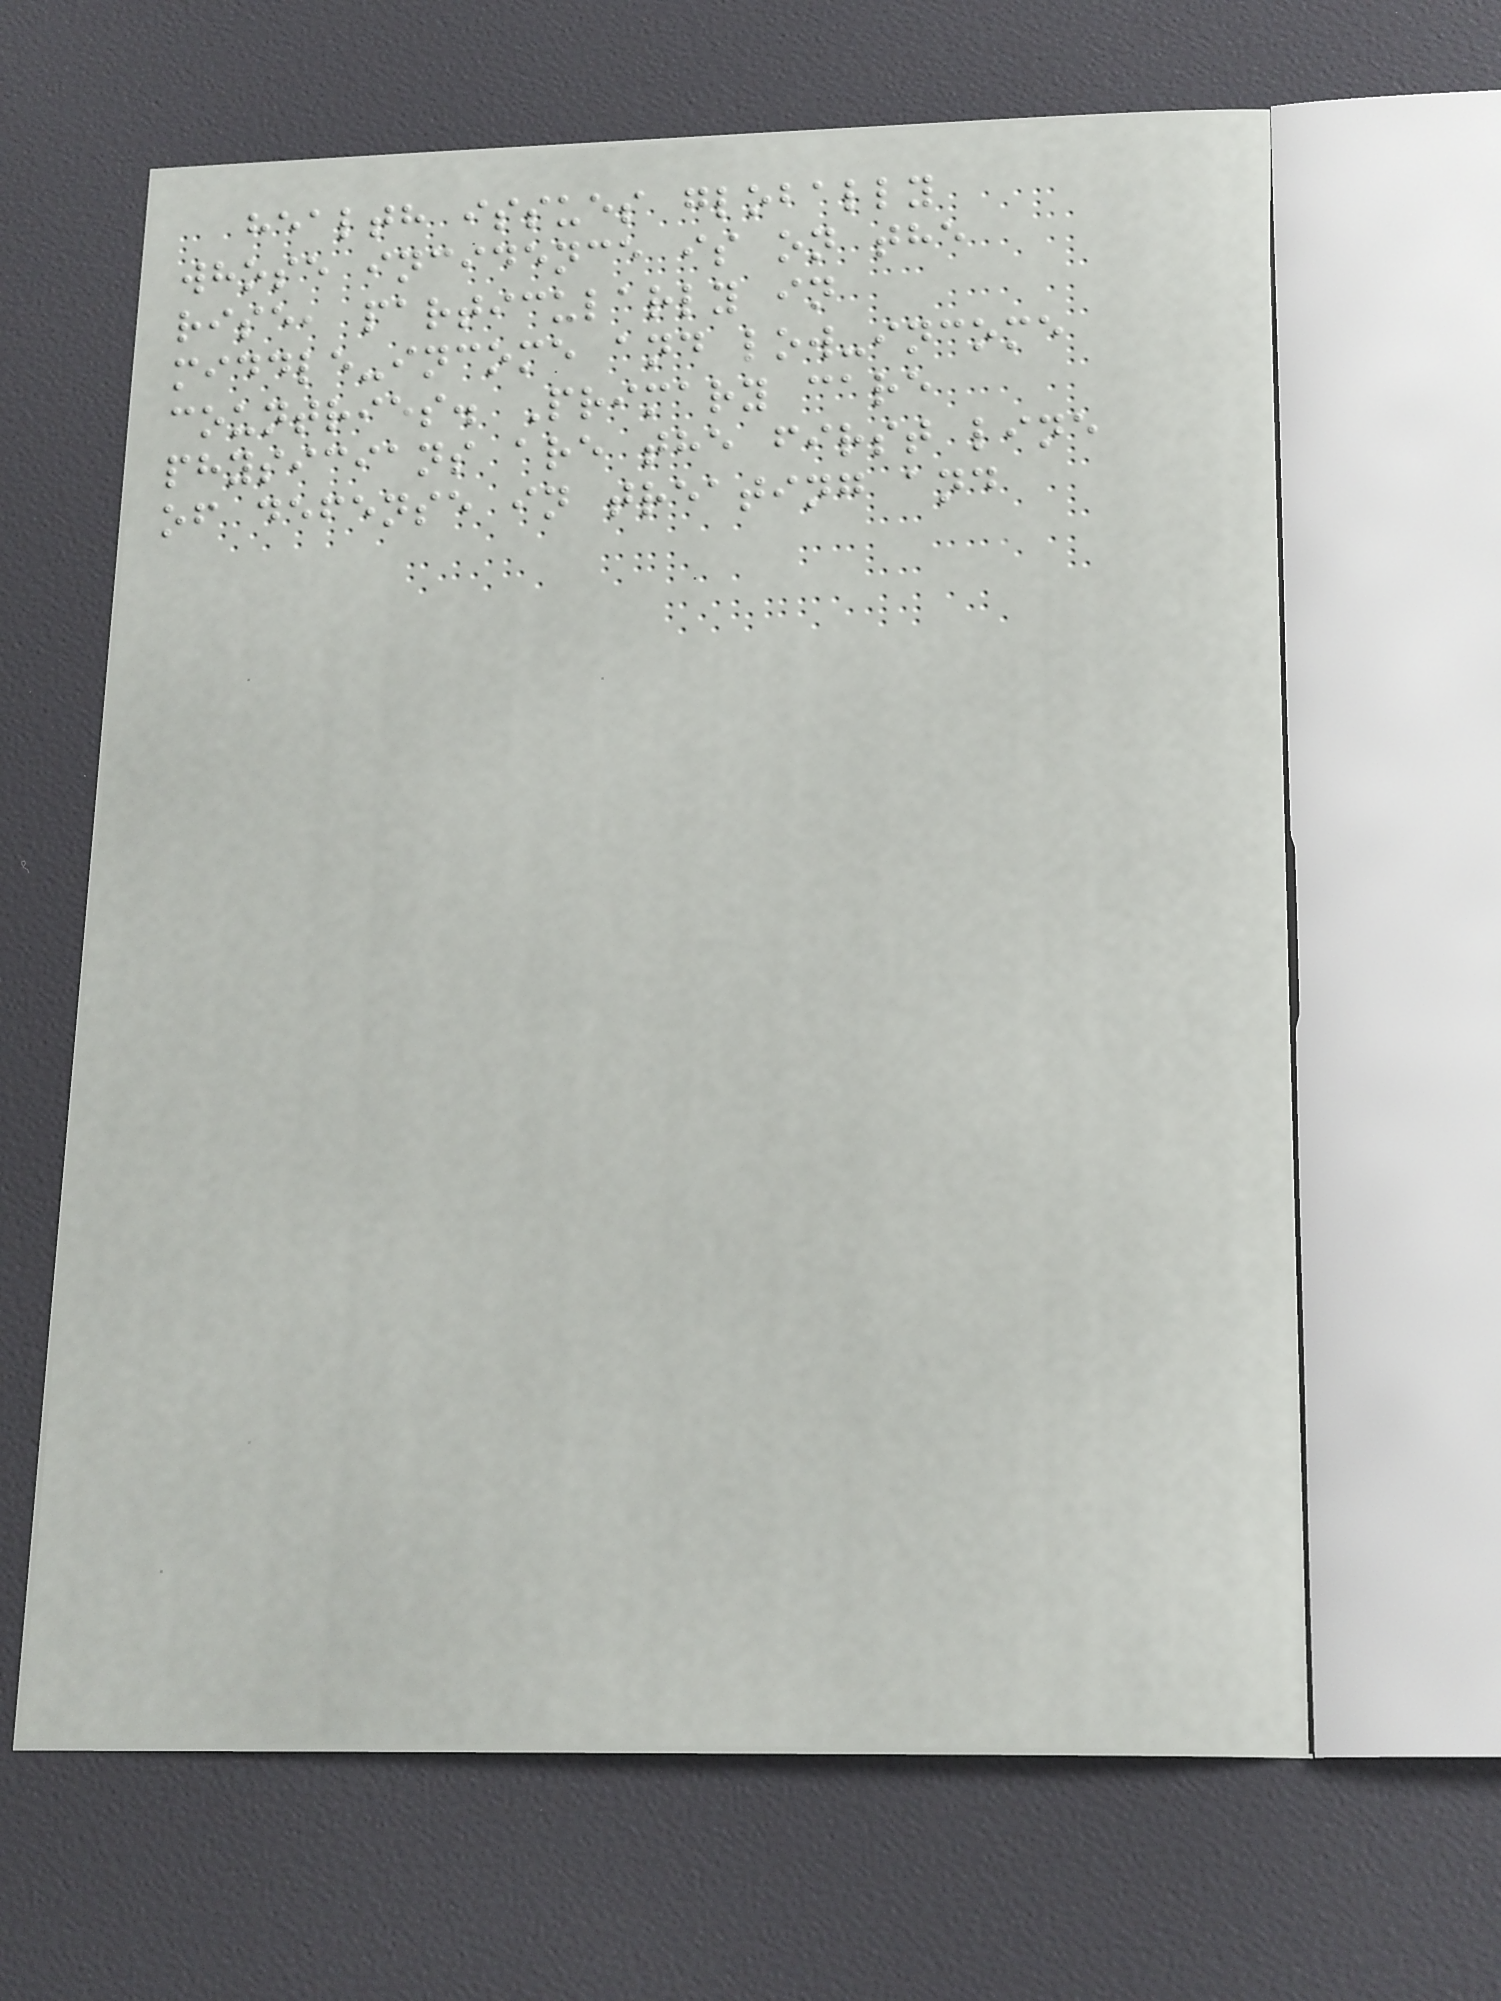health issues globally
whose incidence is on the
rise, particularly in
middle-income and low-income
countries. Primary care
physicians are the first line
of defense in treating and
